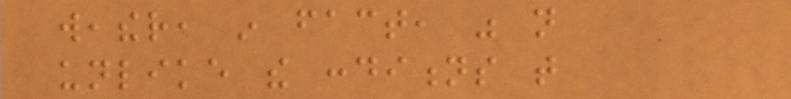weather, in fact, was not
unlike the conditions that
